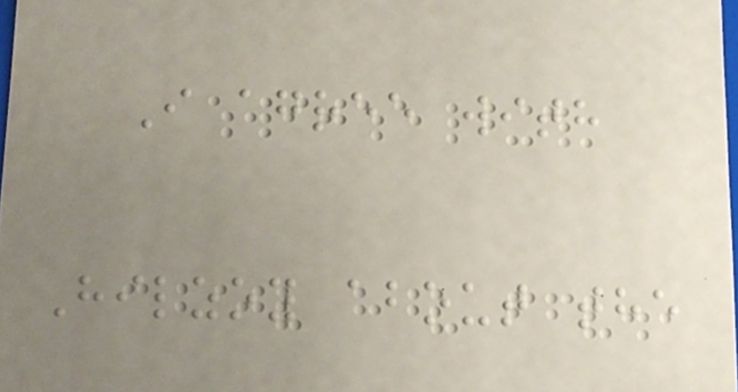I agree with
Hilzoy about the
